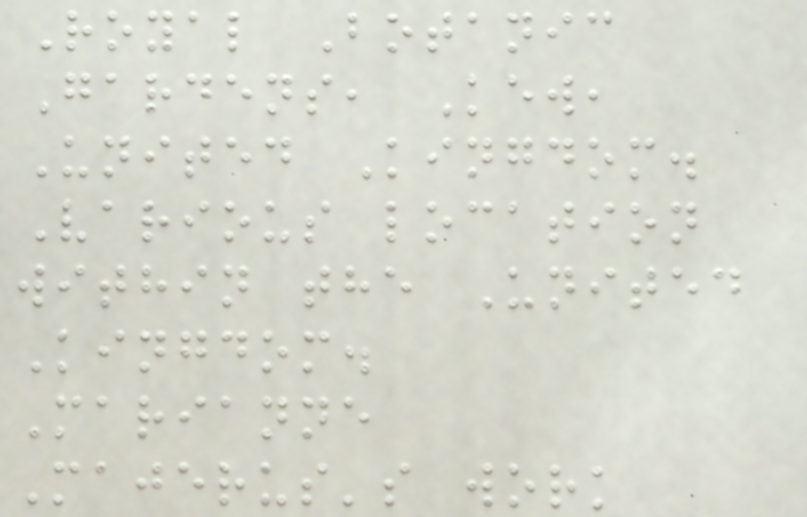Royal Botanic
Gardens, Kew,
United Kingdom.
Various location
within the United
Kingdom.
Marianne
Majerus's work
